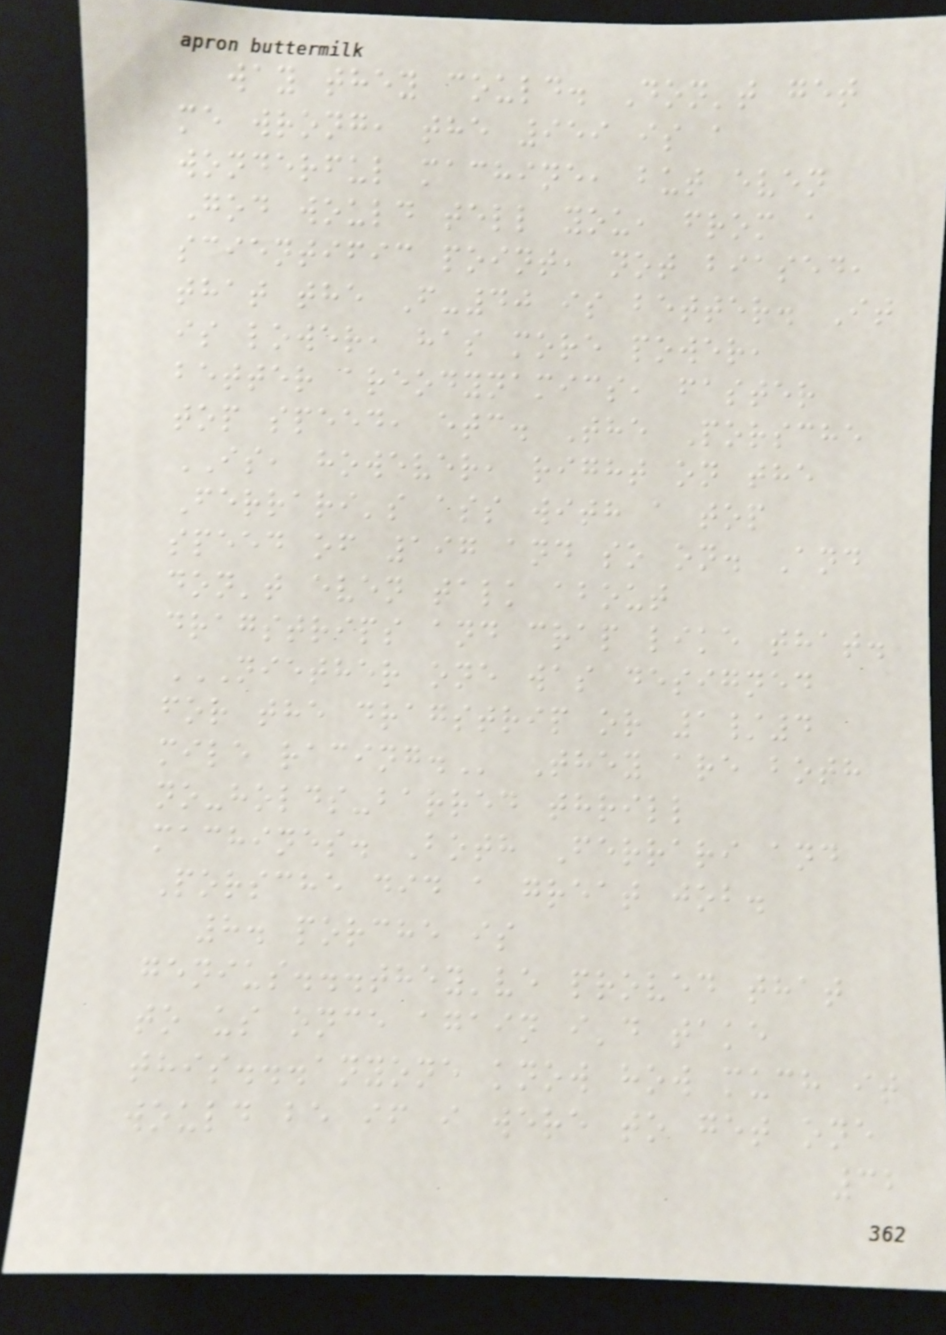way they could. Don't get
me wrong, the 959 is a
wonderful machine, but even
God would tell you, from a
scientific point, not biased,
that the F-40 is better. It
is lower, has more power,
better areodynamics, faster
top speed, etc. The Porsche
IS, however, right on the
Ferrari's ass with a top
speed of 197 and so on. And
don't even talk about
dragstrips and crap like that.
NIETHER ONE WAS DESIGNED
FOR THE DRAGSTRIP OR 1/4
MILE RACING. They are both
no-holds-barred thrill
machines. Both Ferrari and
Porsche did a great job.
8. porche is
genius...they've proved that
to us once again i'd take
this...anyone know how much it
would be if i were to get one
32
